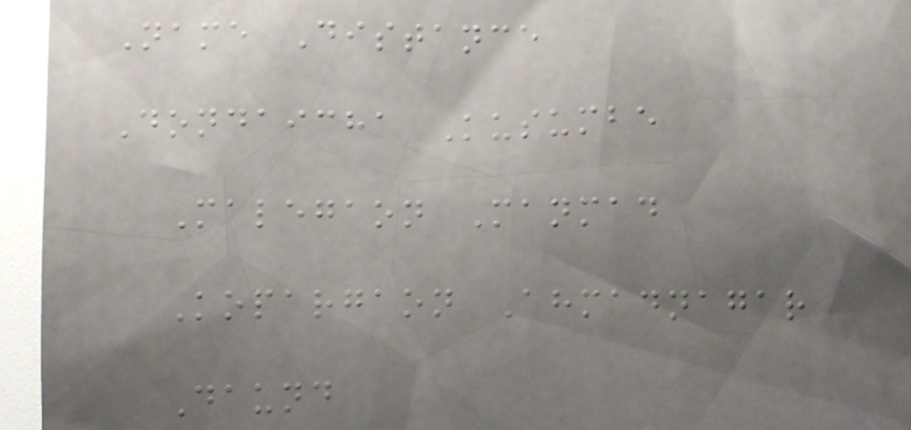Name Distance
Dondaicha Kusumbe
Malegaon Manmad
Kopargaon Ahmadnagar
Daund
